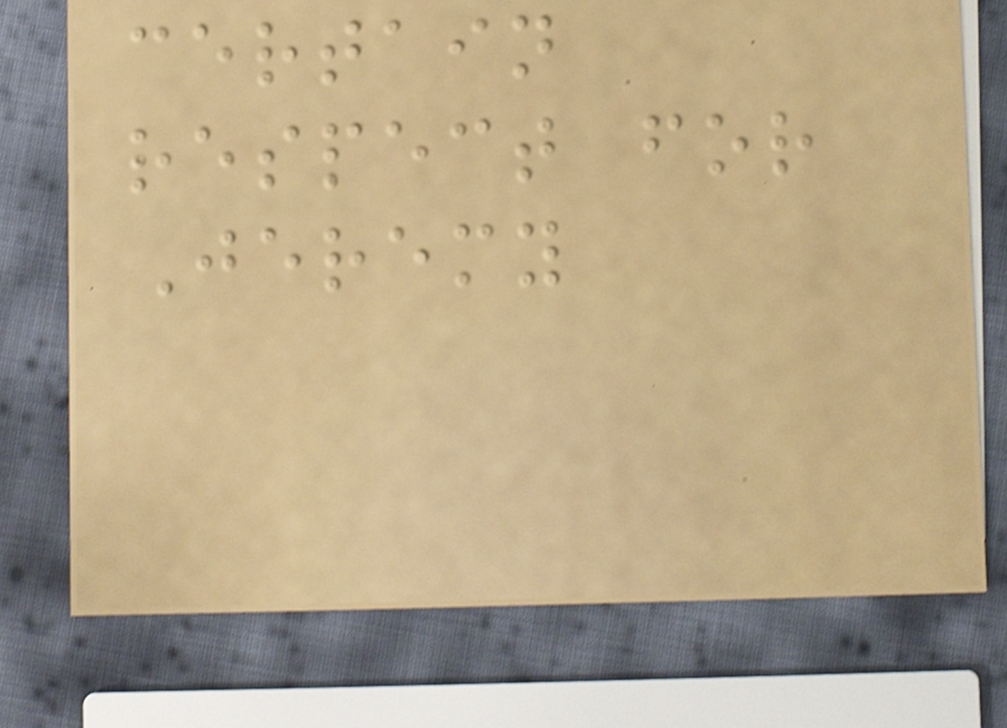certain
respect for
Jeremy
